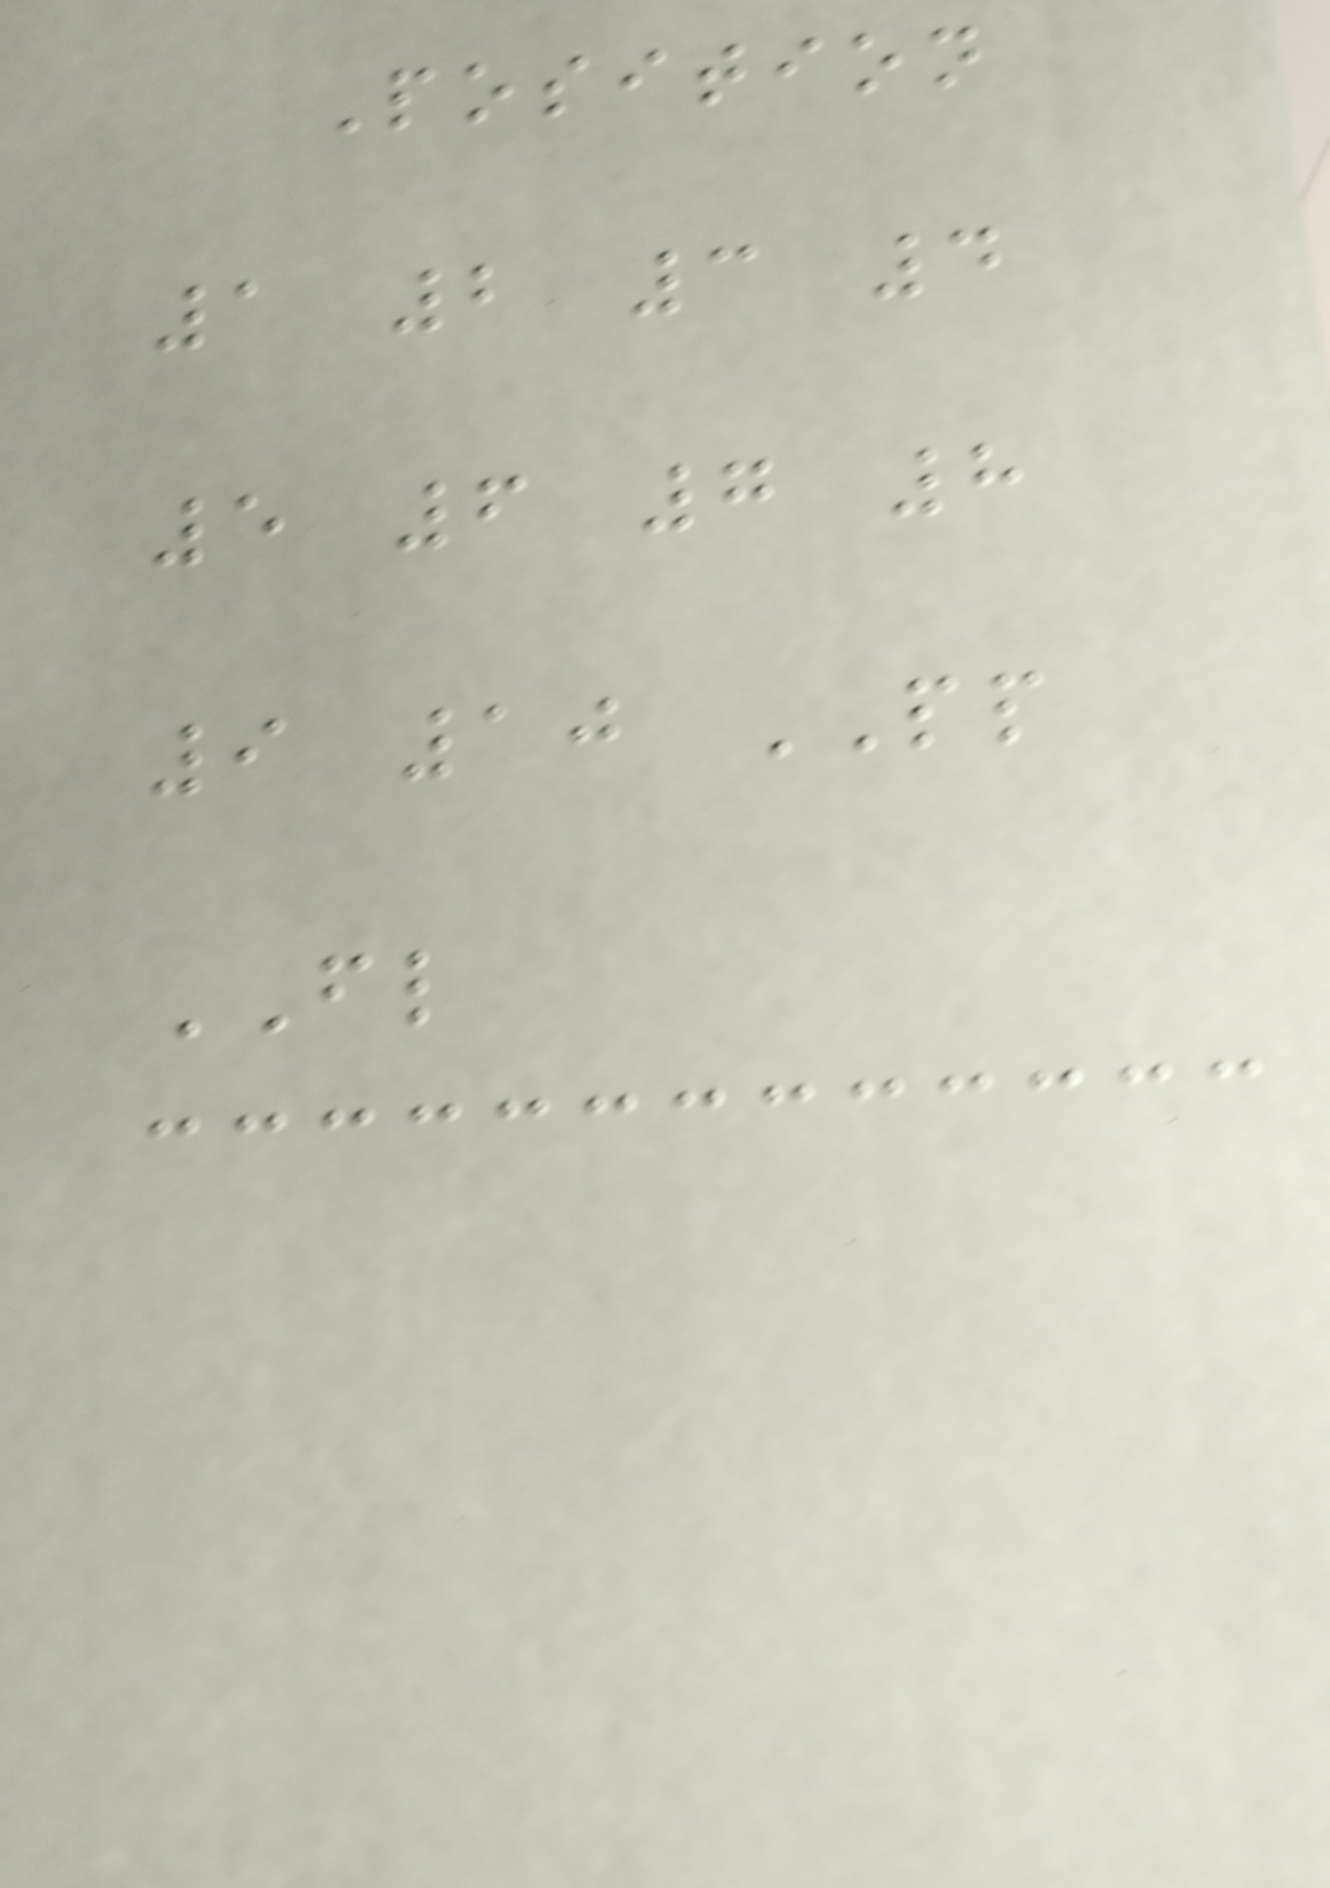Position
1 2 3 4
5 6 7 8
9 10 PP
FL
